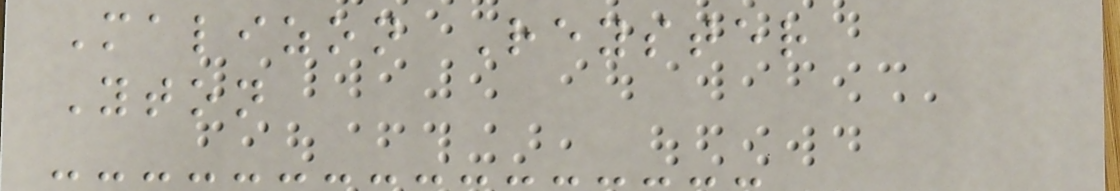Malizon Reyster
Yton
